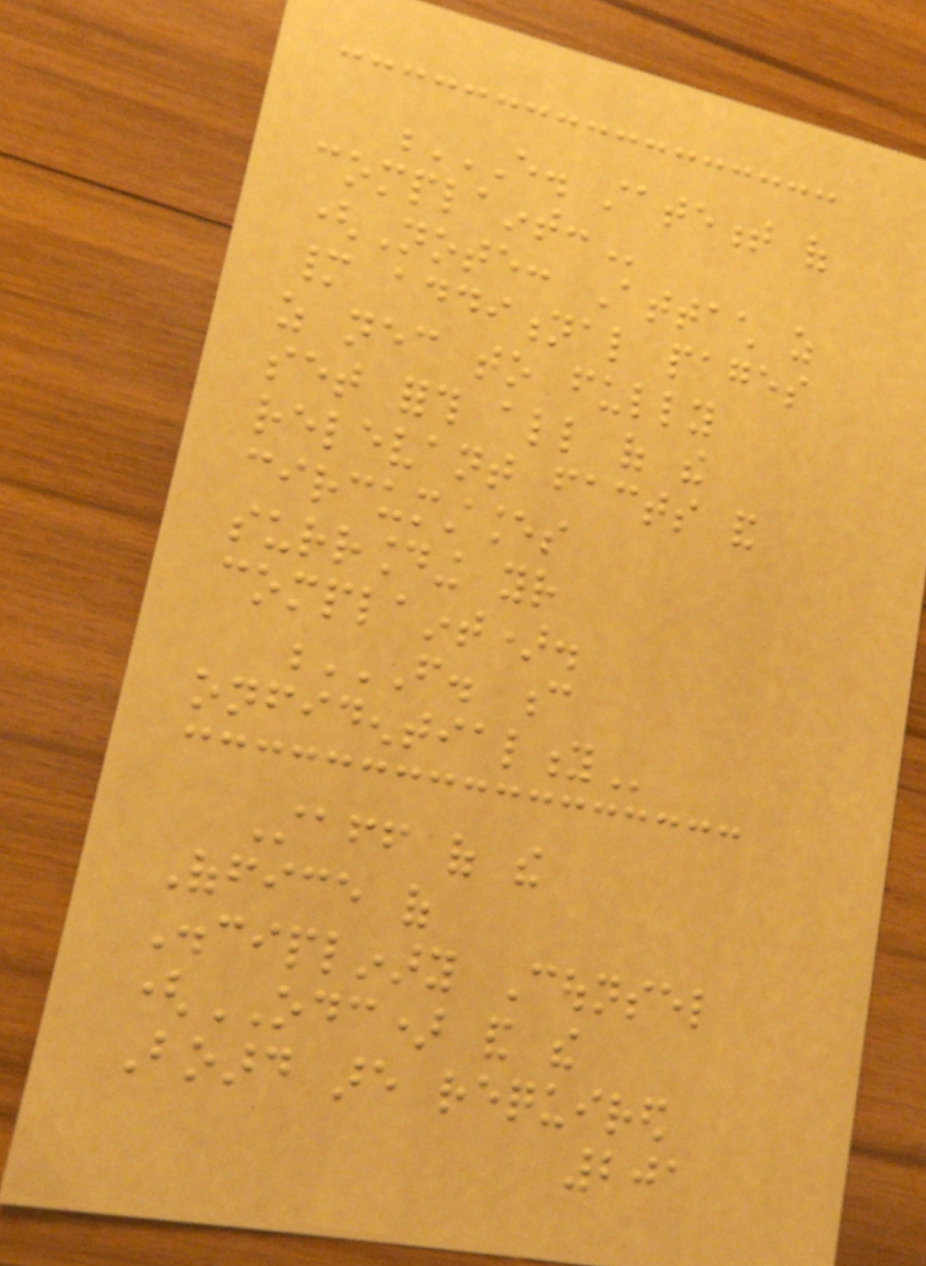E. STATEMENT OF
COMPLAINT:
(Note: Attach as
many additional pages
as necessary to fully
set forth all of the
relevant facts and
circumstances
surrounding your
complaint).
F. C
ONFIDENTIALITY
Staff of the
Office of
Disciplinary Counsel
(ODC) and the
Board are required
201
